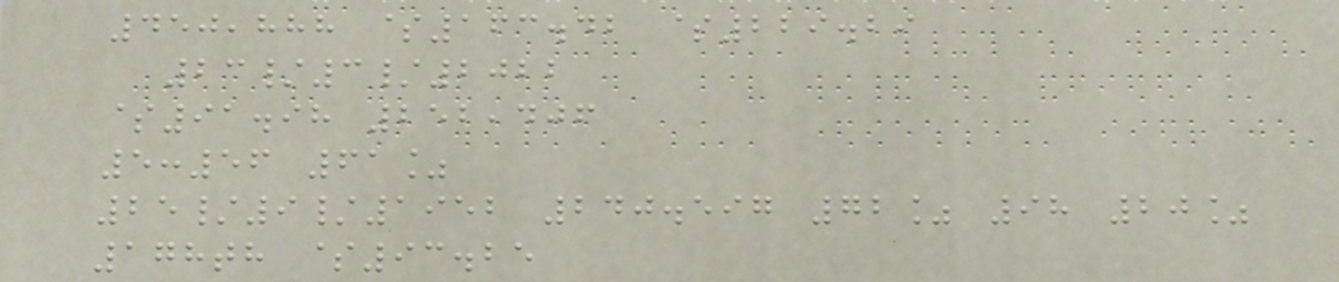450,888 $163.42 $229.29
23/3/2022
$91.98 252,406
5:56 61%
25/9/1952 240.597 72% 98 20%
178th $93.25
